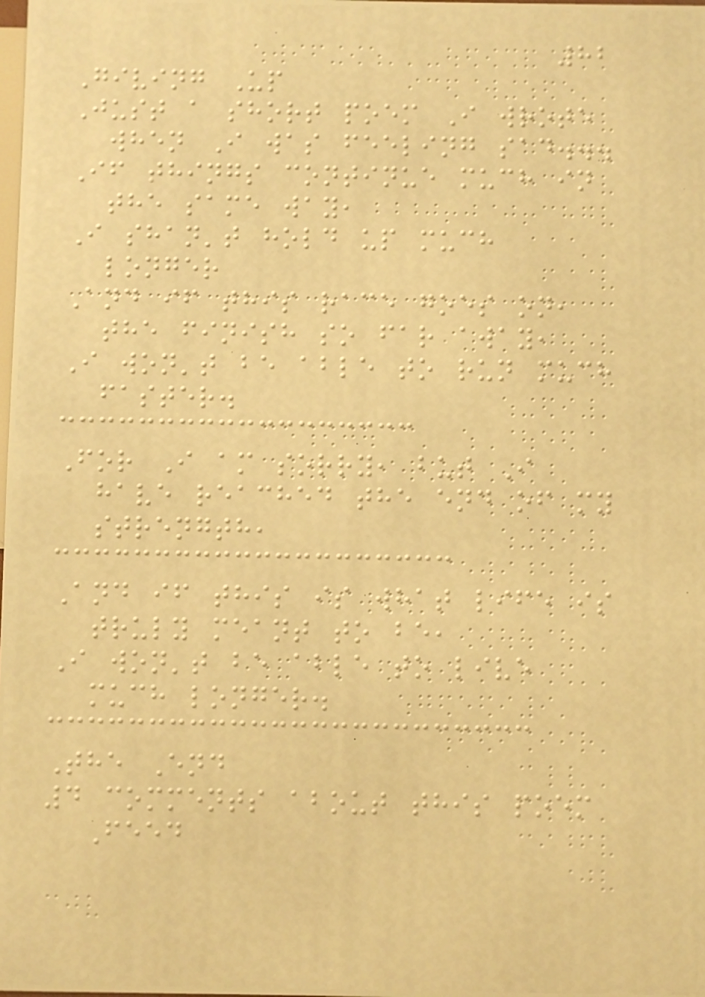82
Giving Up
Just a short poem I wrote
when I was feeling sad...
If things continue much in
the same way,
I shan't hold up much
longer
And if this race goes on,
the finish so far away,
I won't be able to run much
faster.
For I am sorry, but I
have reached the end of my
strength,
And if this is what life is
truly meant to be,
I won't be able to live
much longer.
The End
4 comments about this poem
Feed
